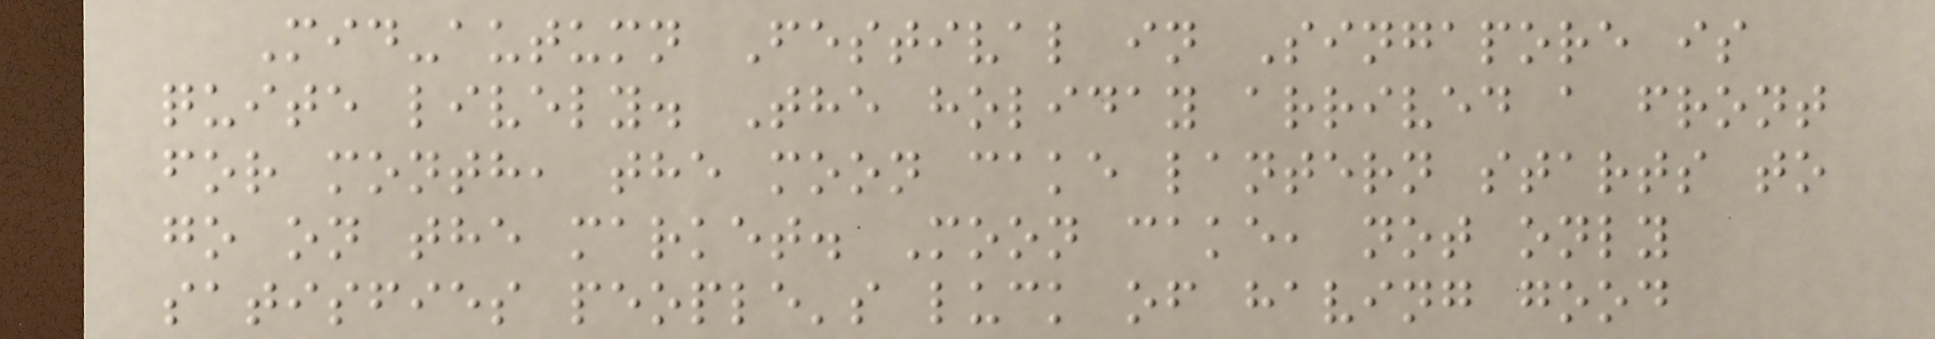Mid-autumn Festival in Singapore is
quite lively. The holiday arrived a front
for month, the moon cake lantern starts to
go on the market. Moon cake, not only
satisfies people's luck of having good
